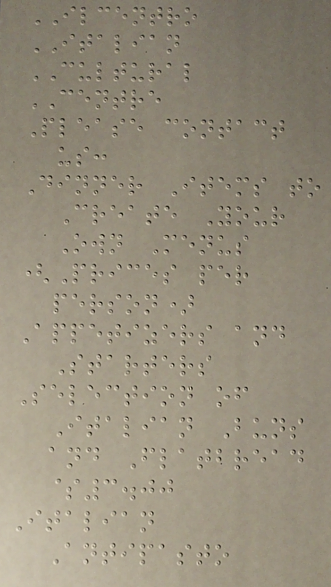ILCENTRO
ITALIAN
CULTURAL
CENTRE
Please contact
us:
Dinner Items to
Create Your
Own Menus
(Prices per
person)
Appetizers and
Starters
Selection of
Italian Buns
and Flatbread
$3.00
Italian
Antipasto
